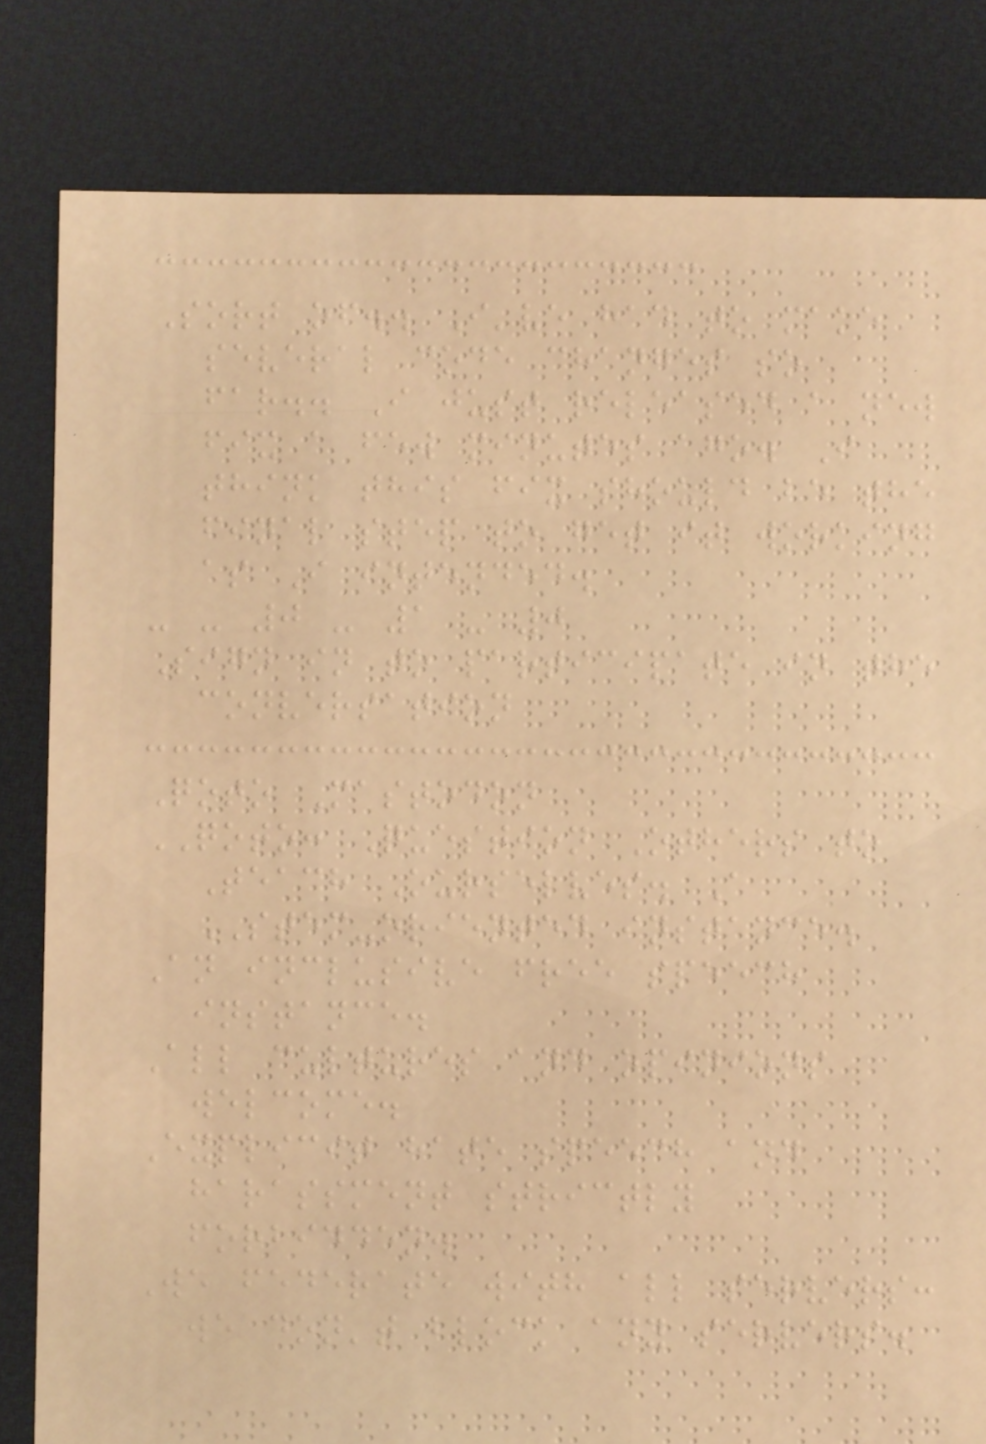Sort of.. I've had to make
several code changes so
far.. I just released a new
fix a few minutes ago. I
think this fix should be the
final step to get it working
as I intended.
- - 0 - 1 - 0
Sign in to participate in the
conversation
Qoto Mastodon
QOTO: Question Others to
Teach Ourselves. A
STEM-oriented instance.
An inclusive free speech
instance.
All cultures and opinions
welcome.
Explicit hate speech and
harassment strictly
forbidden.
We federate with all servers:
we don't block any servers.
